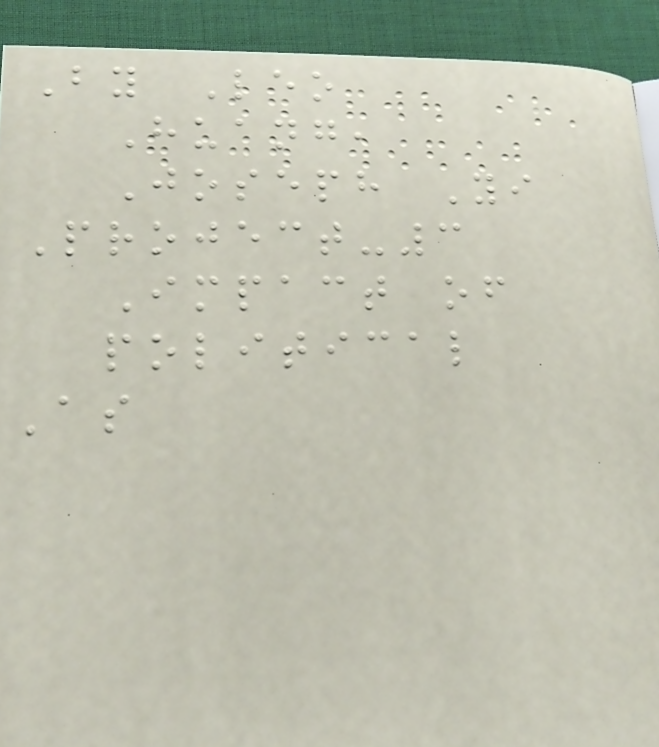By Leo
Huang,
Joseph Yi
Project-3
Impact of
political
As
